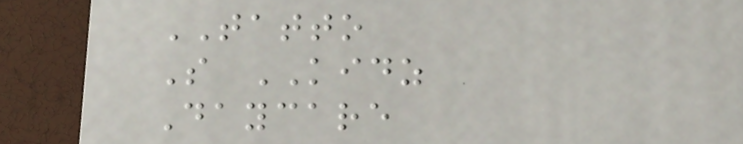TATTO
S KIDZ
Daycare
